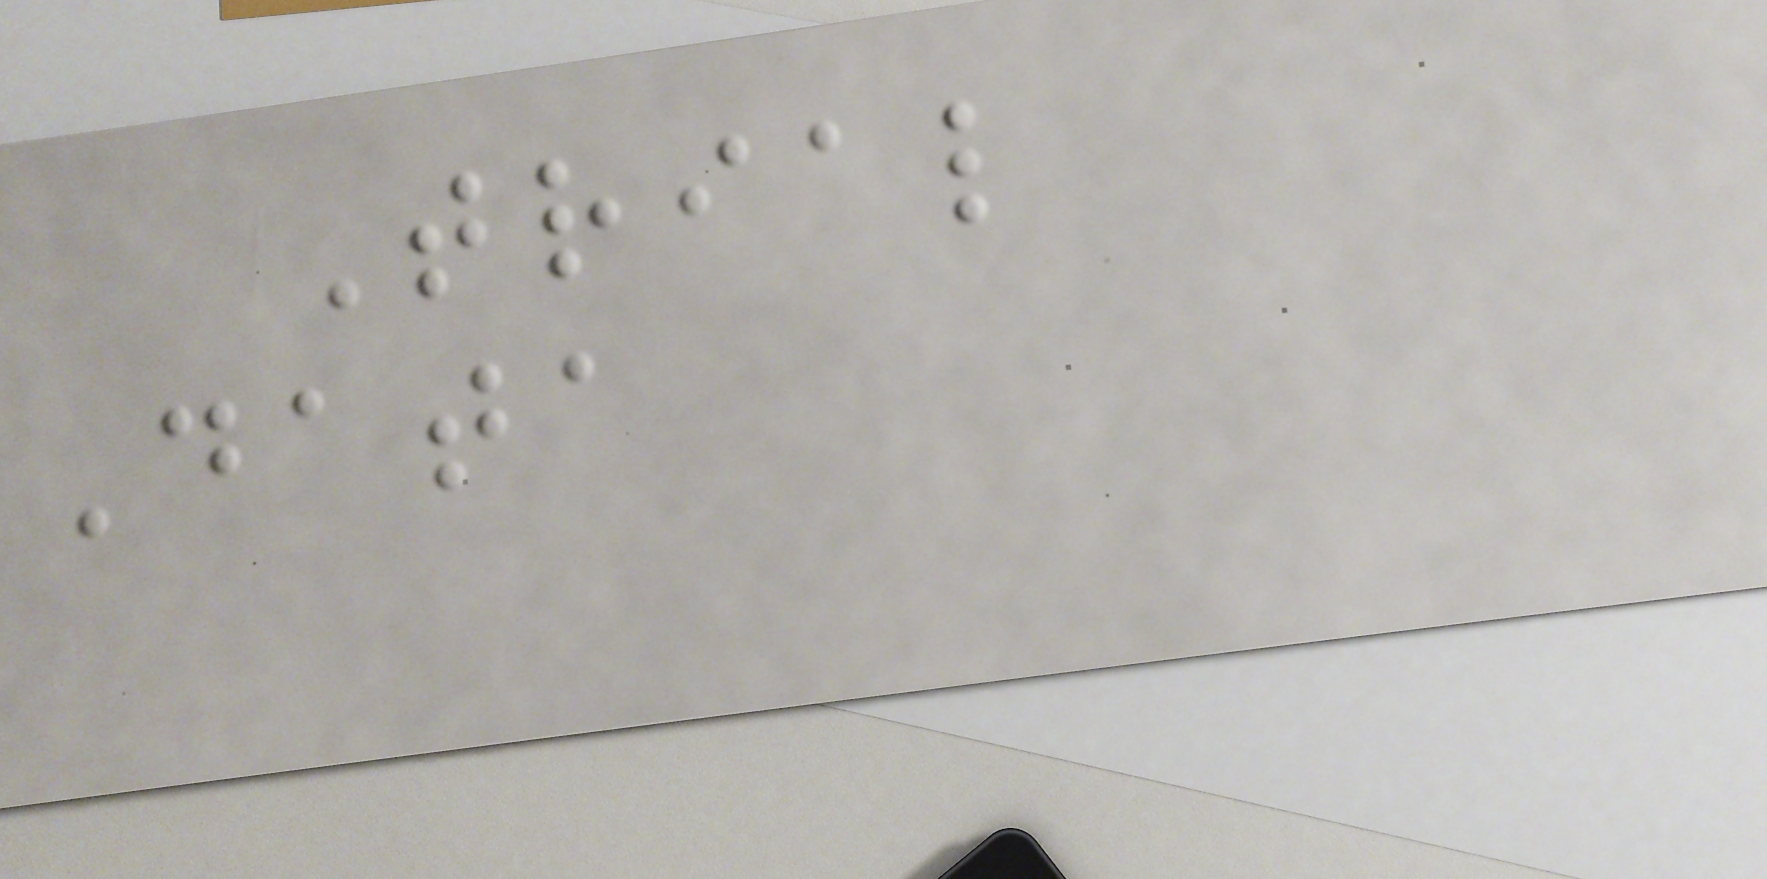Trial
Data
